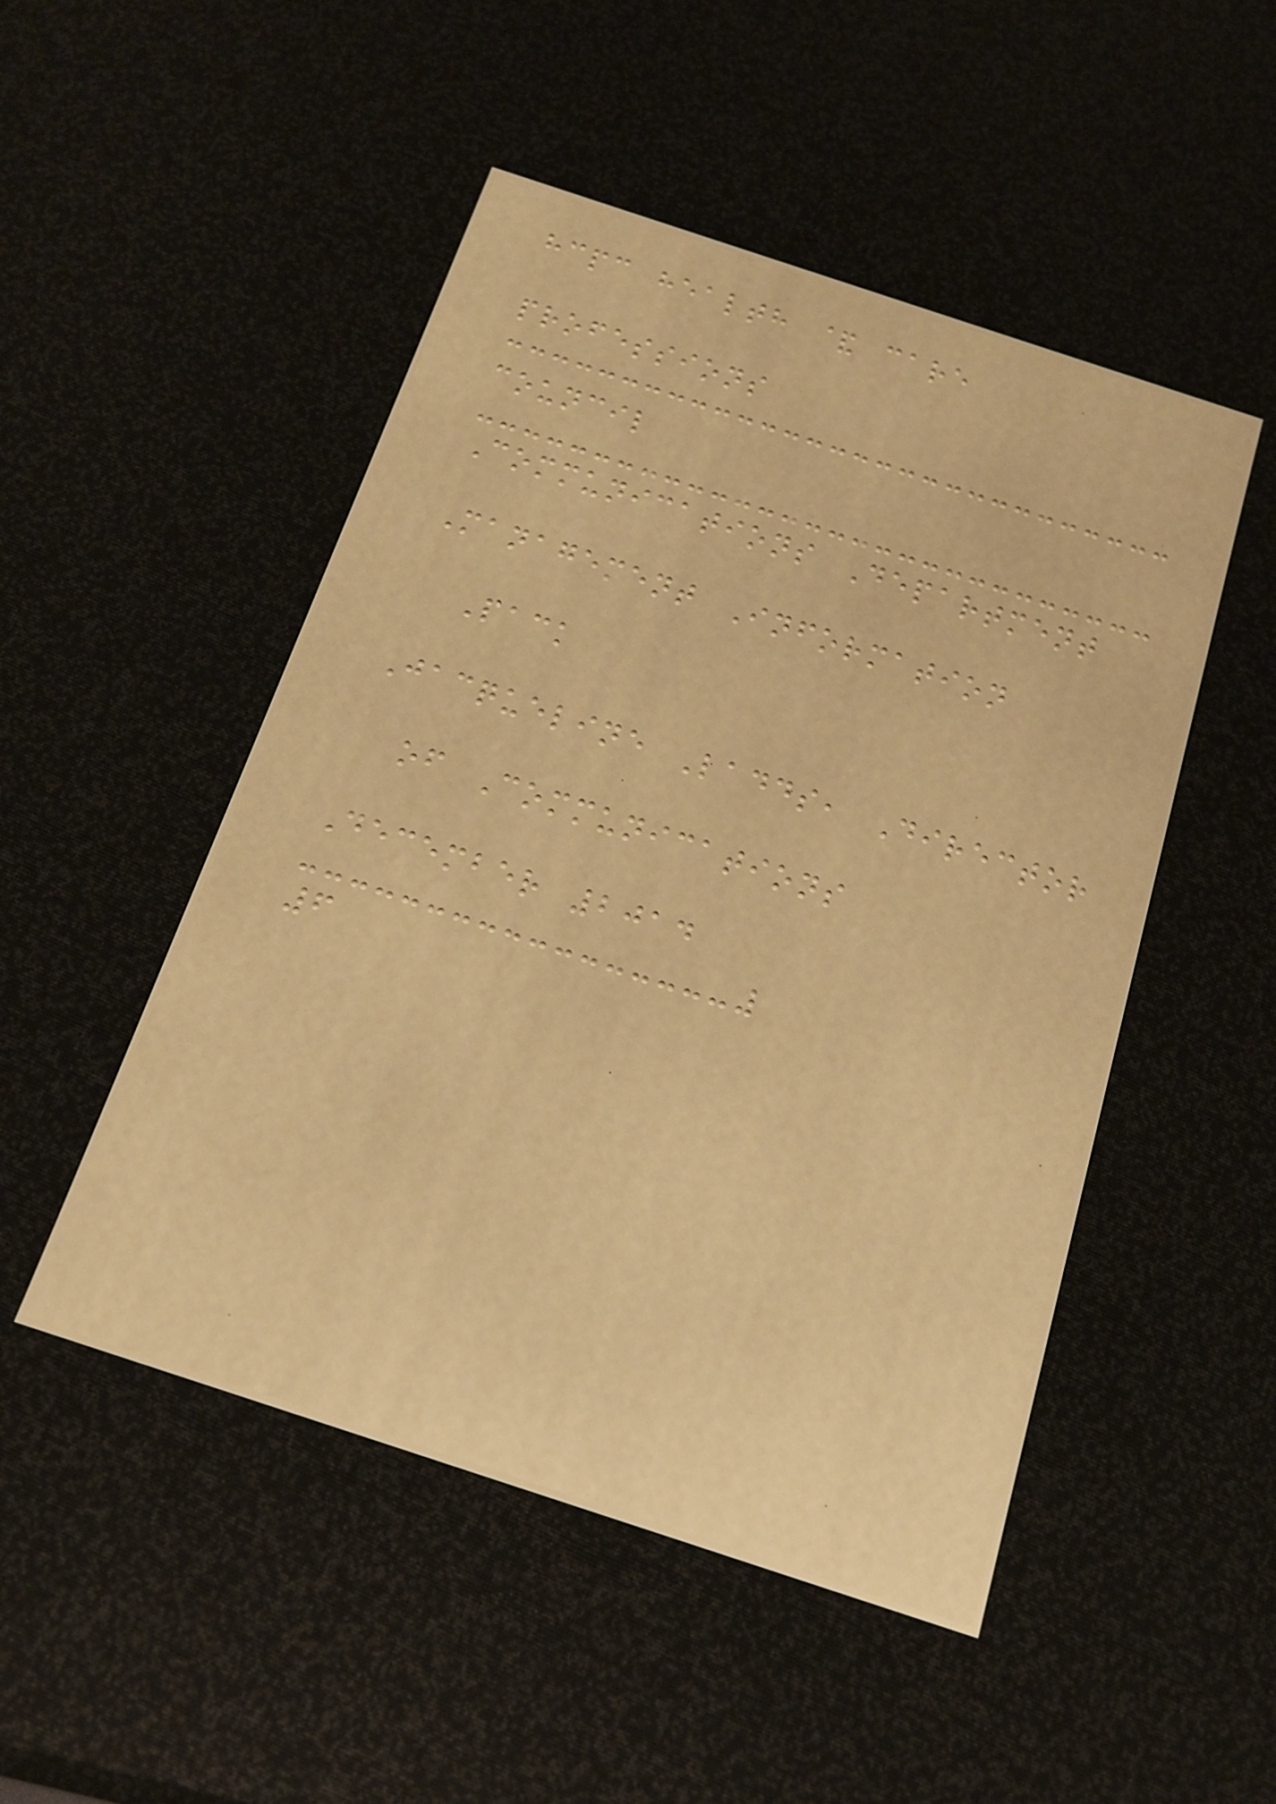hcpc health & care
professions
council
Communications Department
Management Information
Pack
Jacqueline Ladds, Director
of Communications
December 2014
6
